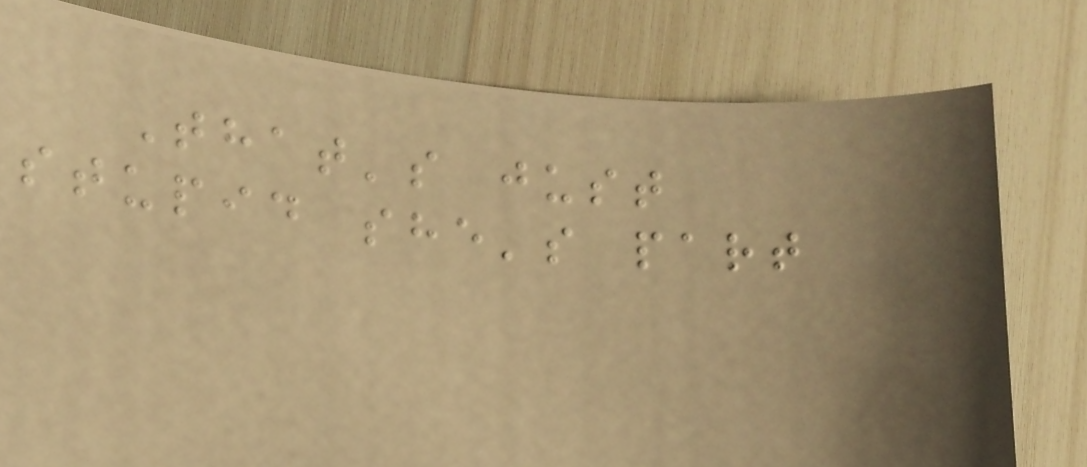That's just
stupid she's part
